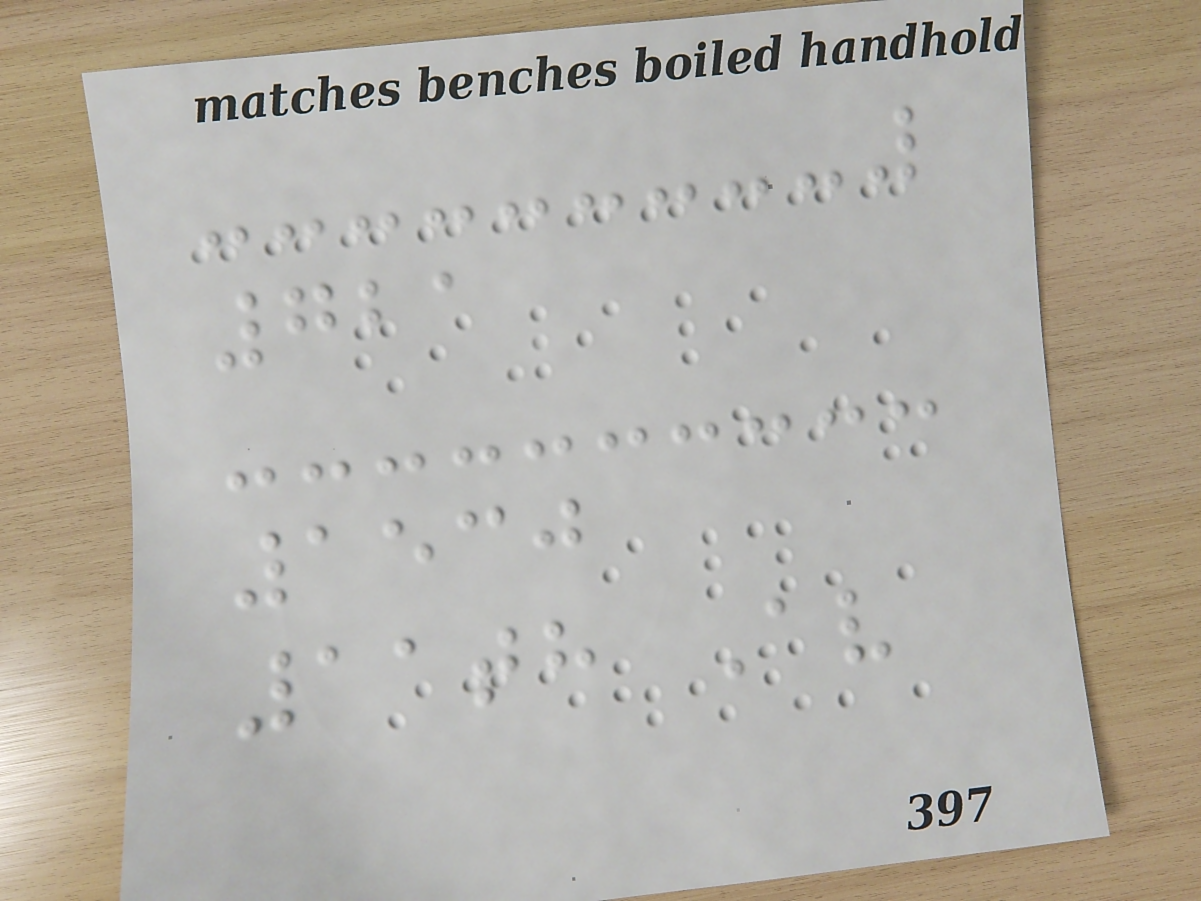721
1530
11th Av
